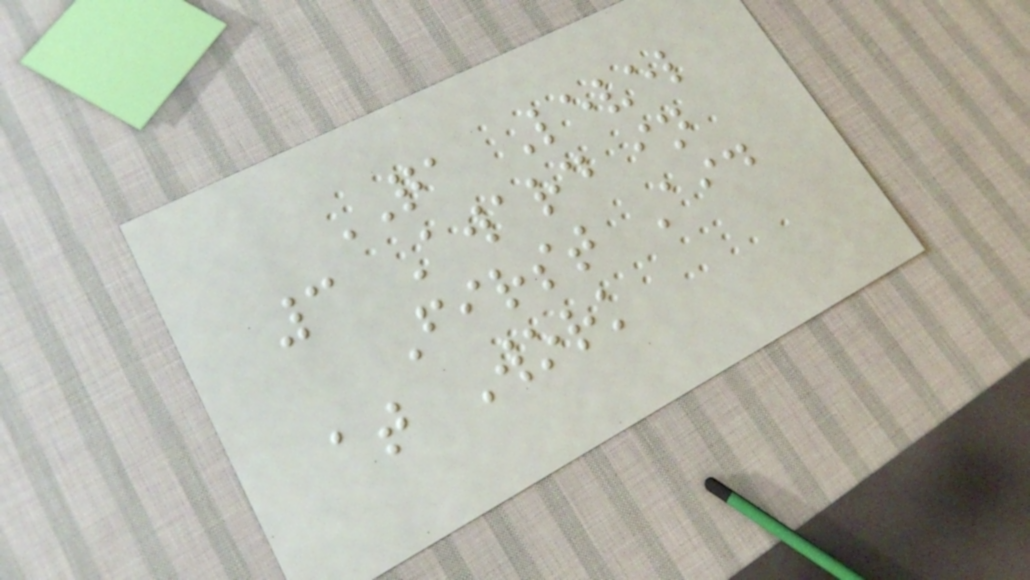QA Level
3 Award in
First Aid
at Work
